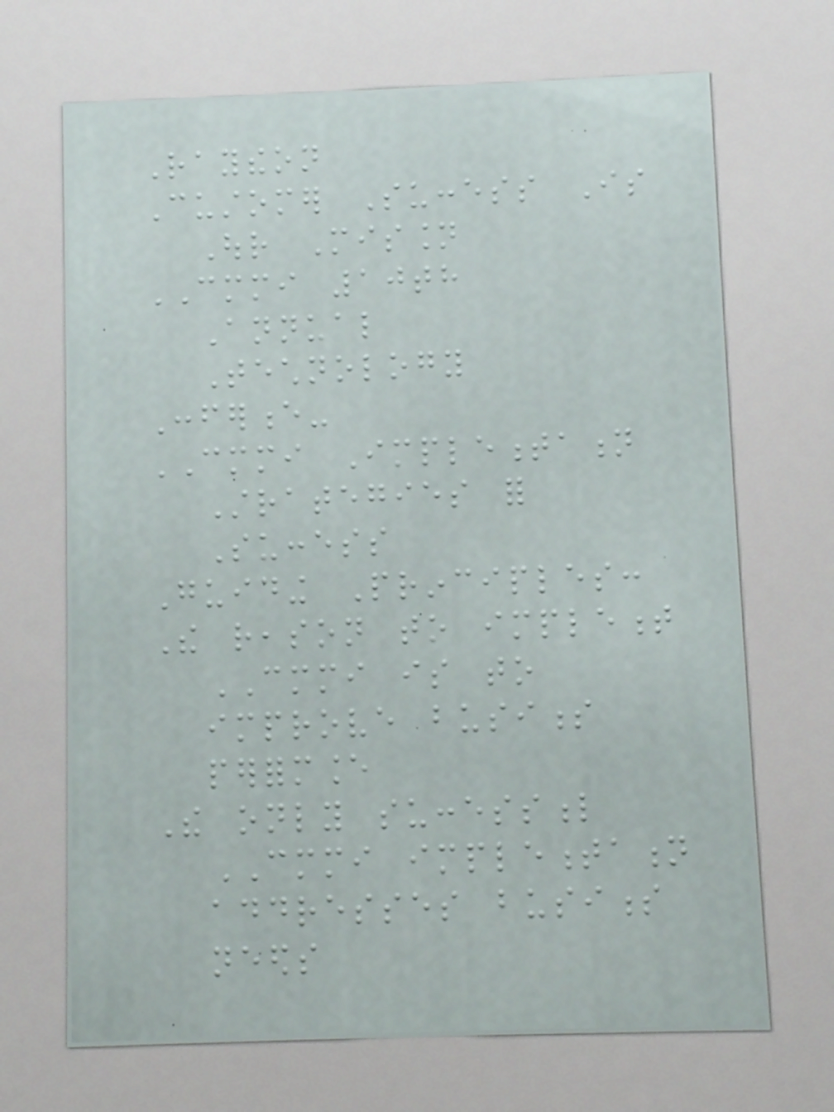Raytheon
Customer Success Is
Our Mission
CMMI 10th
Annual
Technology
Conference-
CMMI Implementation
Strategies for
Success
Guiding Principles:
The reason to implement
CMMI is to
improve business
performance
The only successful
CMMI implementation
addresses business
needs
